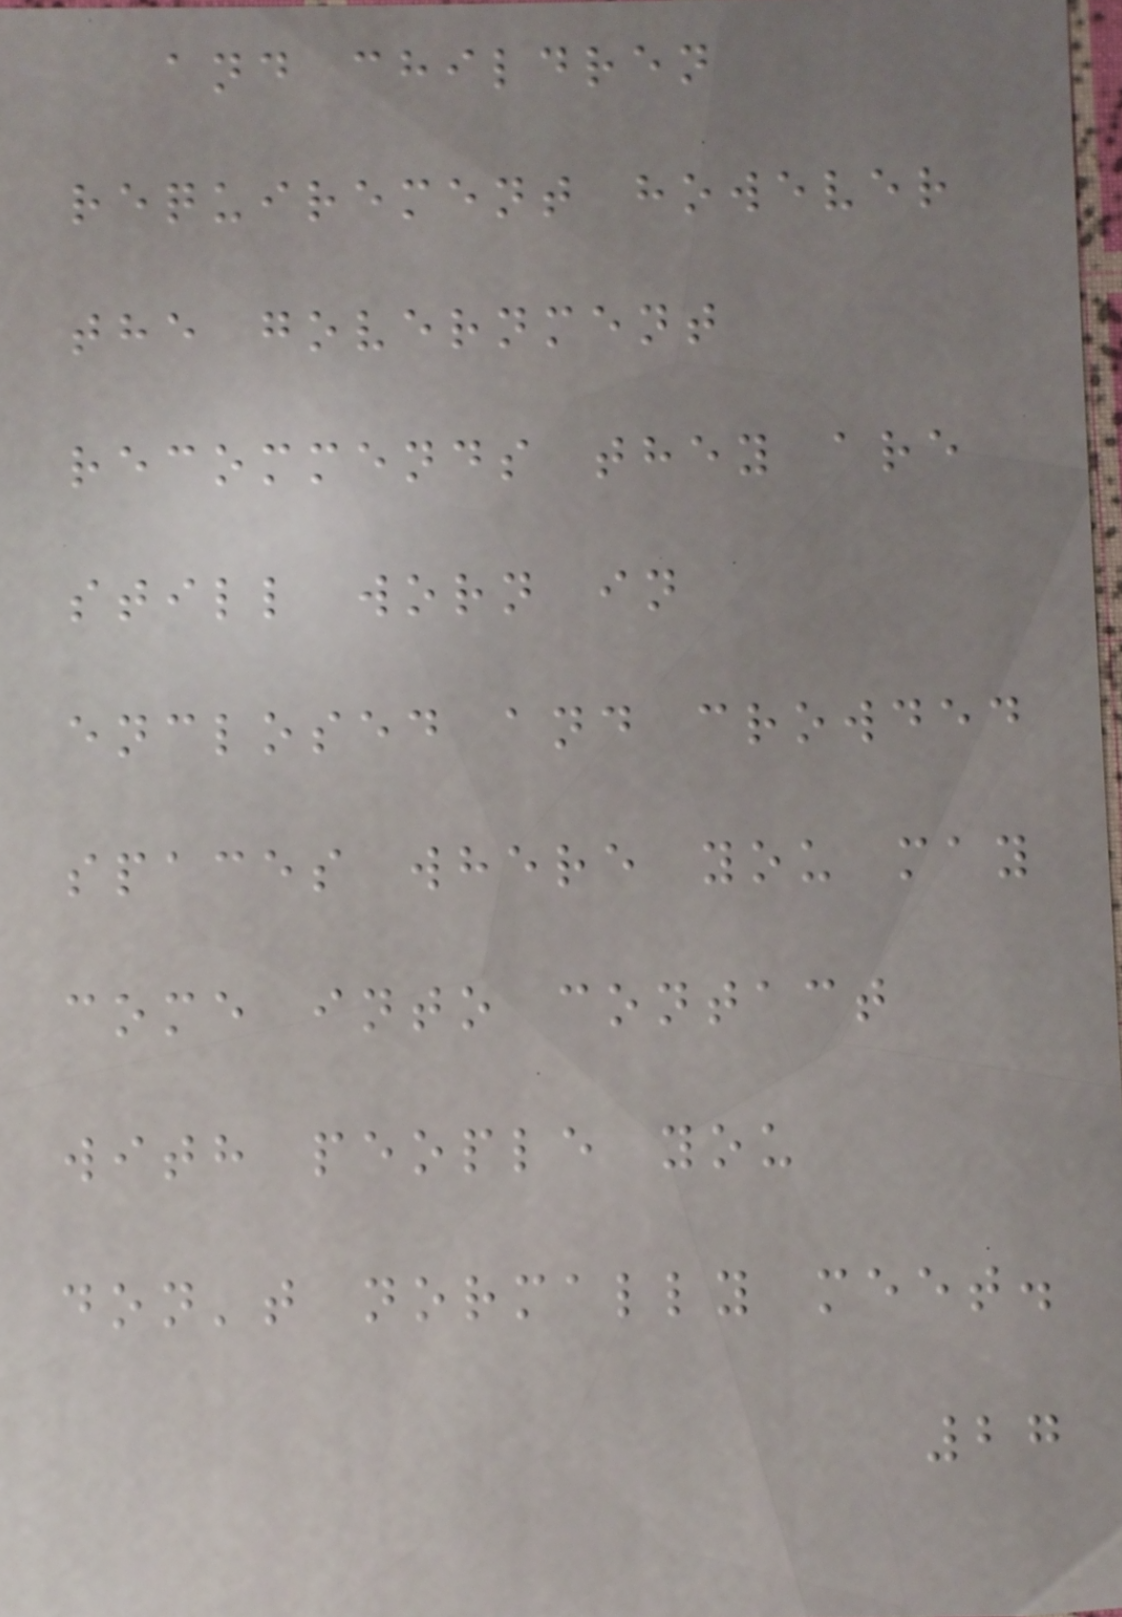and children
requirement however
the government
recommends they are
still worn in
enclosed and crowded
spaces where you may
come into contact
with people you
don't normally meet.
27
